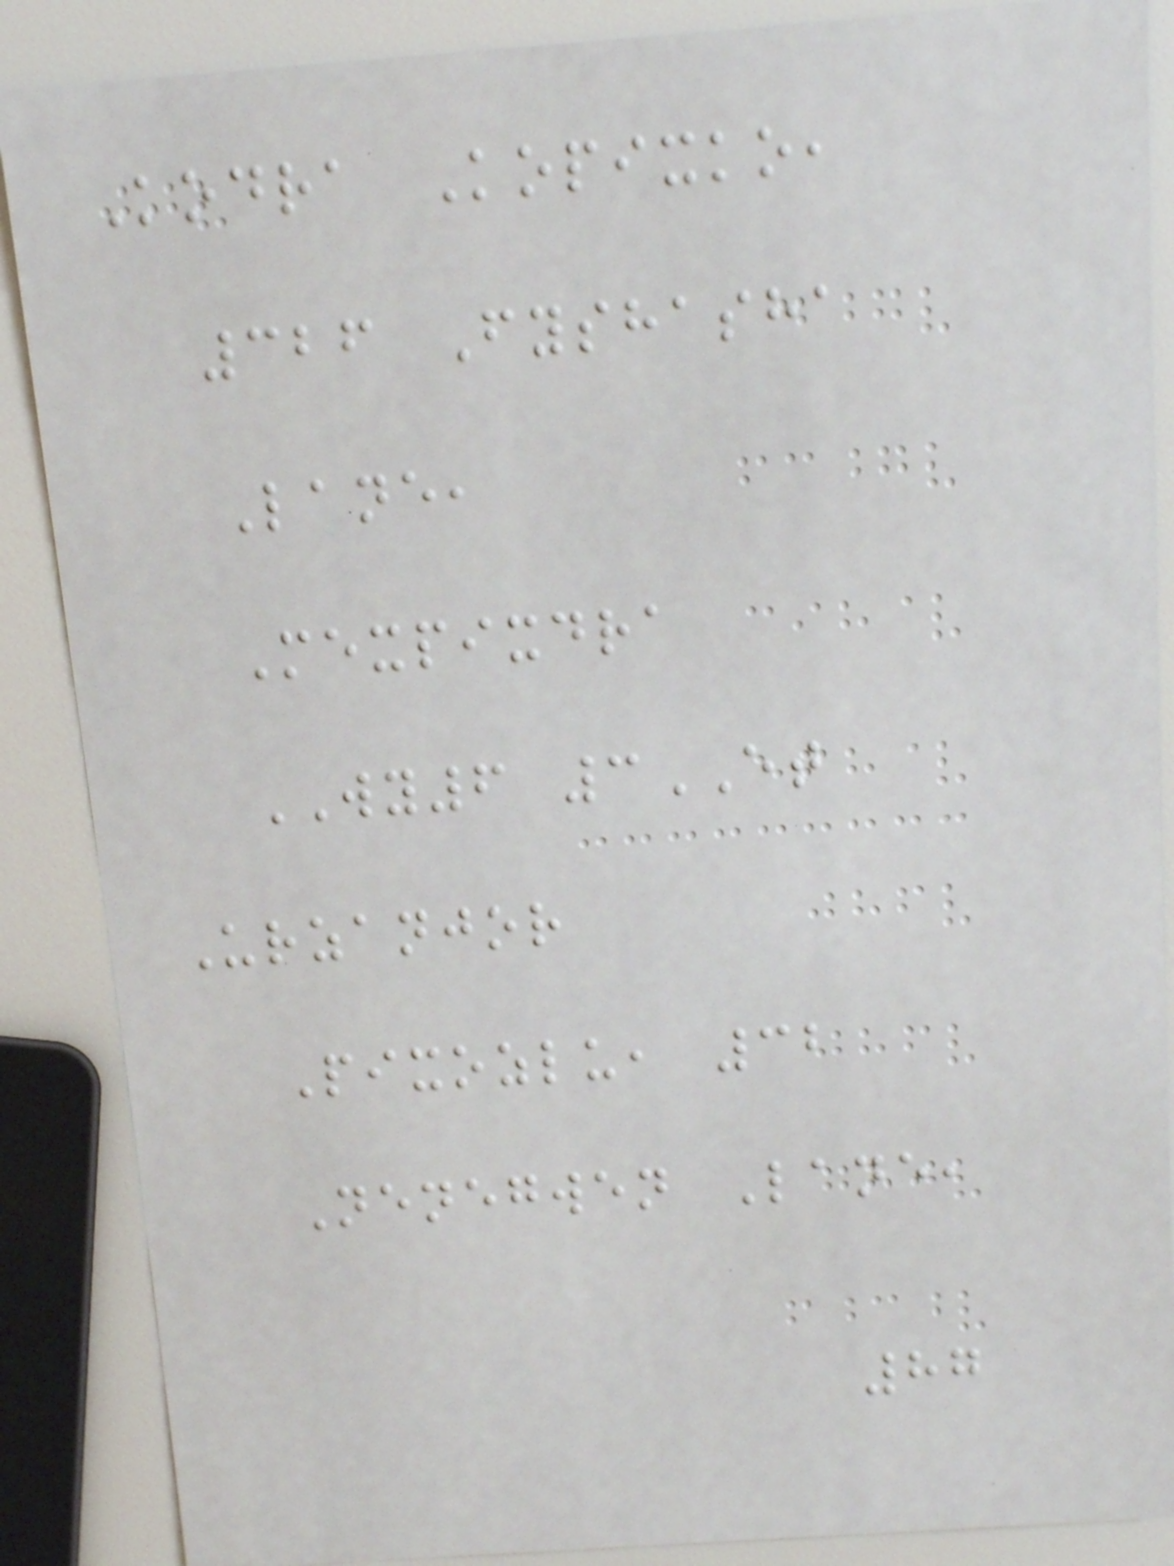Kodra Kopixko,
326 Fyshasha
Lane,
Mexpixdra
WY6 3ET
Urzanjor
Pixozlu, 32
Nenegwen Lane,
87
